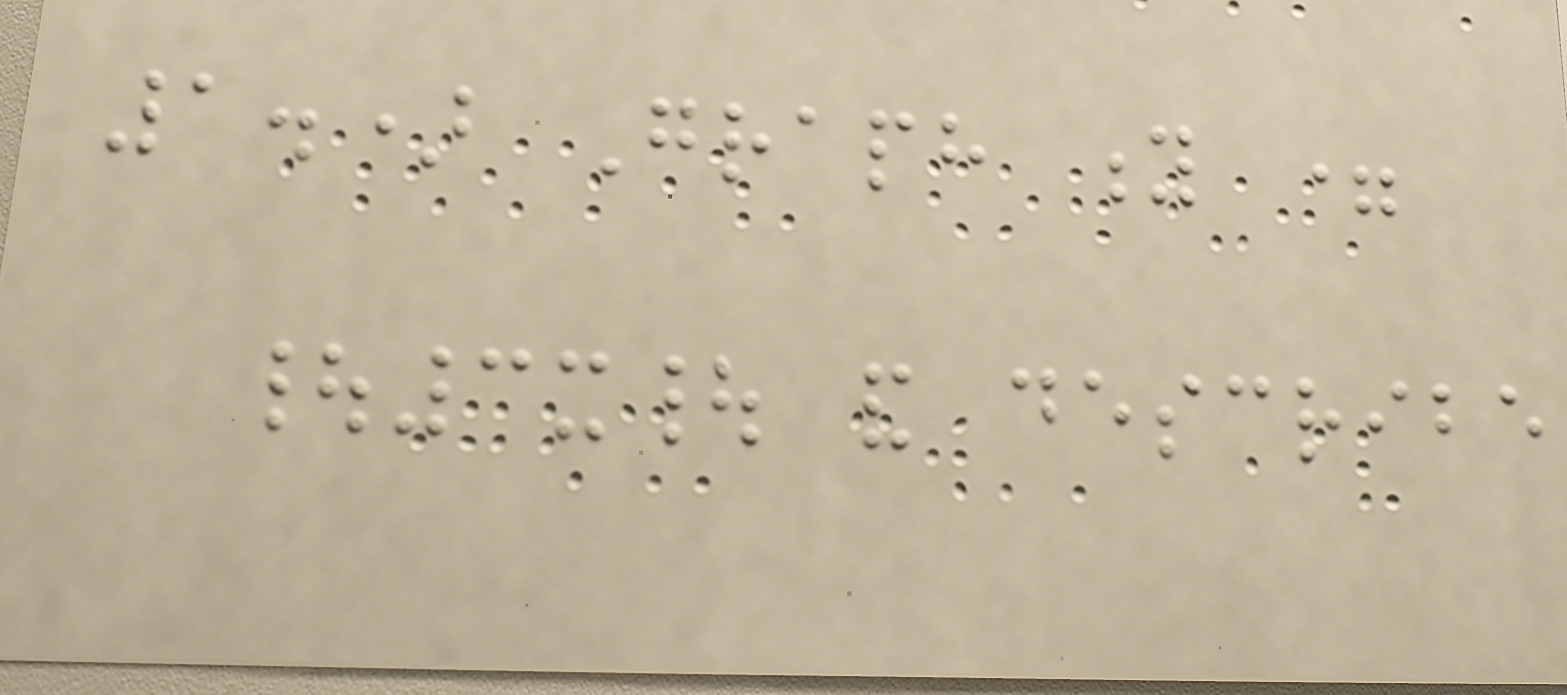1.) Graph y =
|3x| and describe
